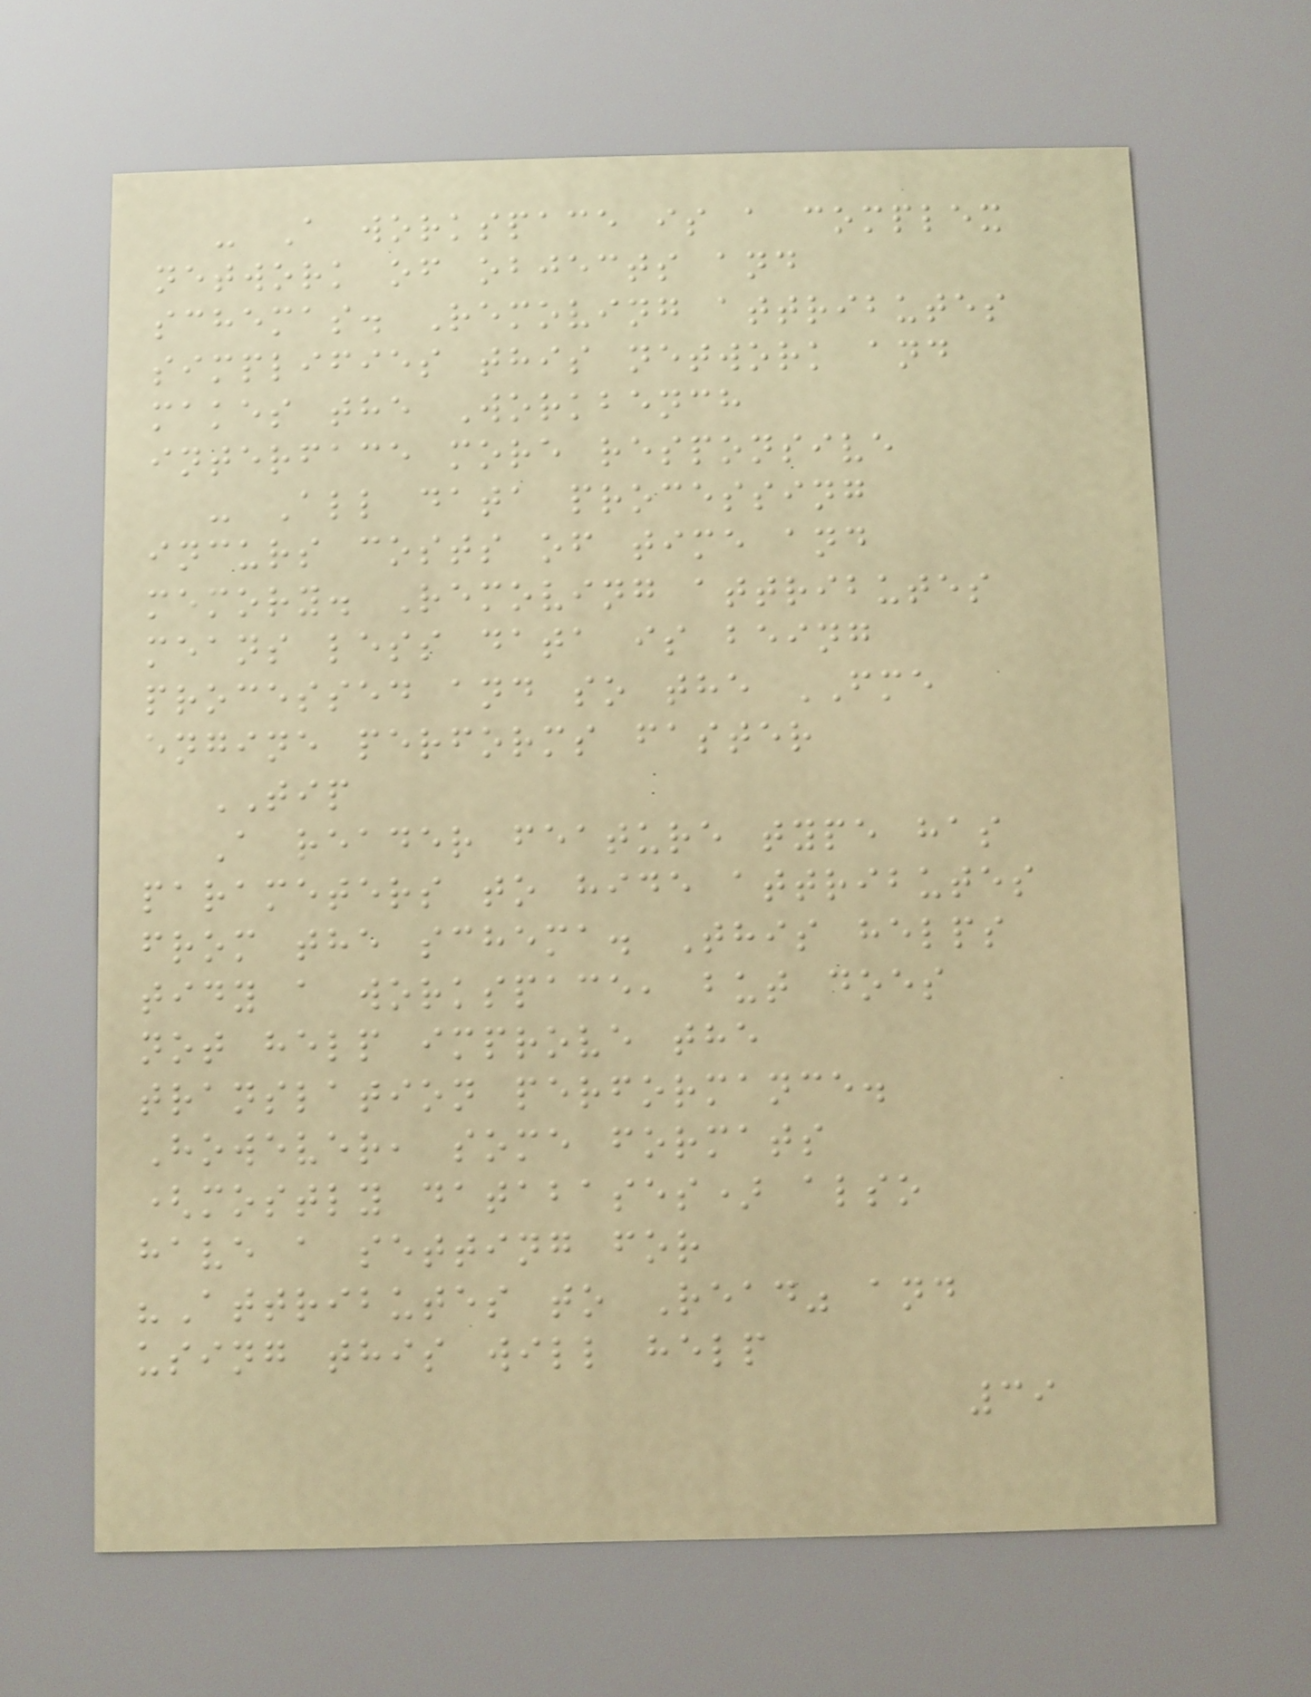- A workspace is a complex
network of objects and
schemas. Removing attributes
simplifies this network and
makes the Workbench
interface more responsive
- All data processing
incurs costs of time and
memory. Removing attributes
means less data is being
processed and so the FME
engine performs faster
TIP
A reader feature type has
parameters to hide attributes
from the schema. This helps
tidy a workspace, but does
not help improve the
translation performance.
However, some formats
(mostly databases) also
have a setting for
"Attributes to Read" and
using this will help
39
